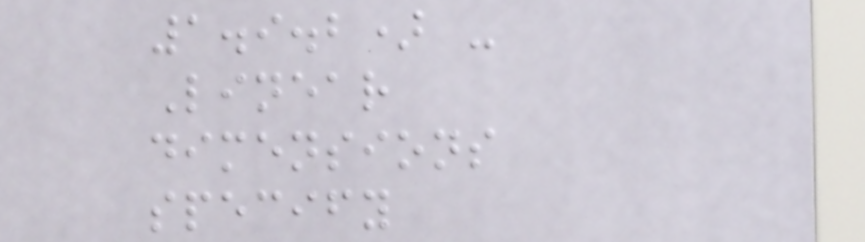1.9.2) -
Linear
dimensions
specify
